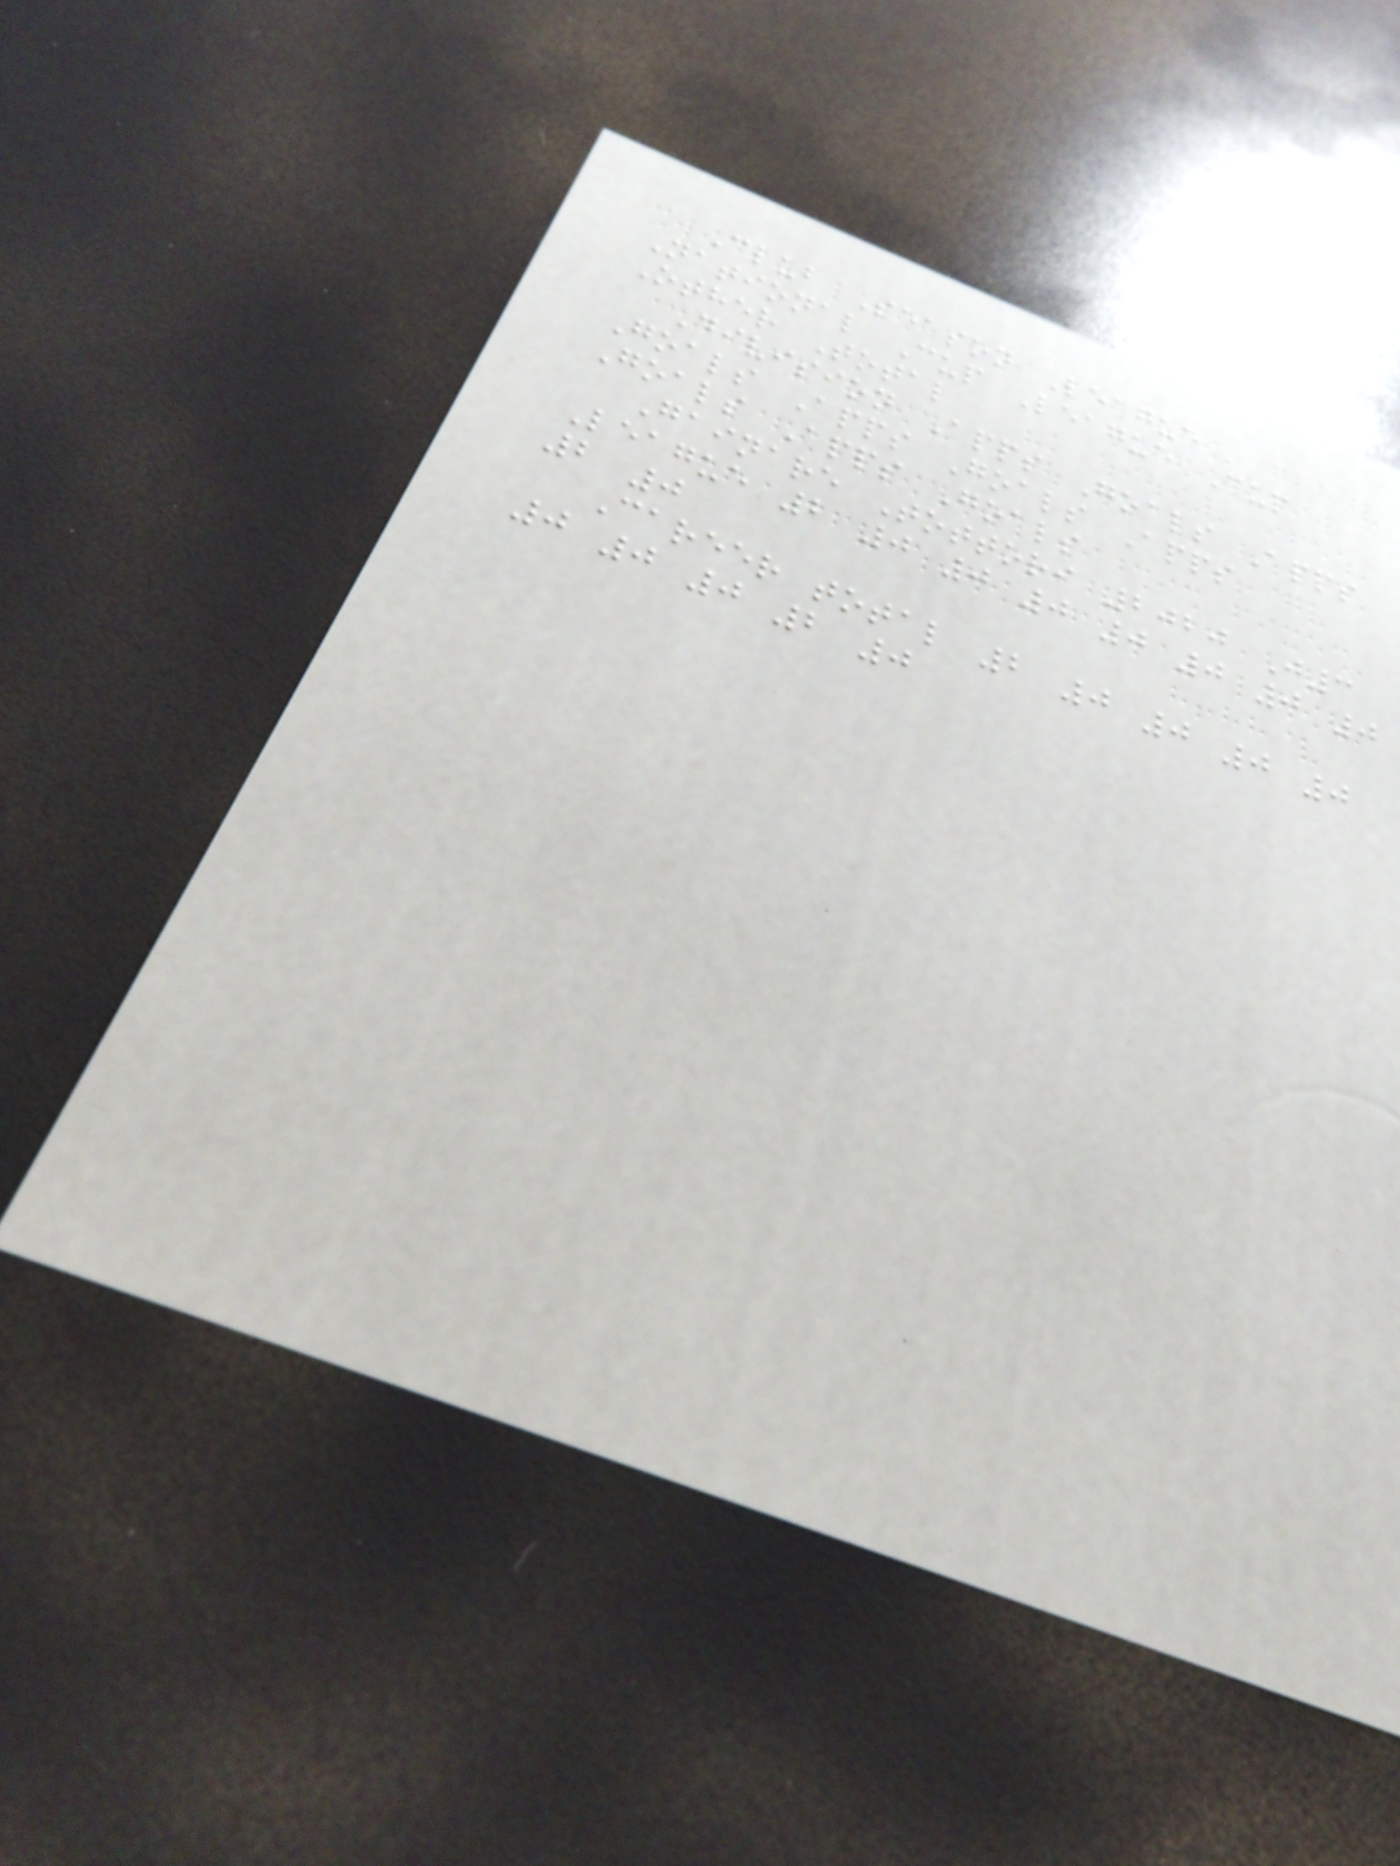Club Season League
National Cup League Cup
Other Total
Division Apps Goals Apps
Goals Apps Goals Apps
Goals Apps Goals
Gainare Tottori 2020 J3
League 2 0 0 0 0 0 0 0
2 0
Career total 2 0 0 0 0
0 0 0 2 0
